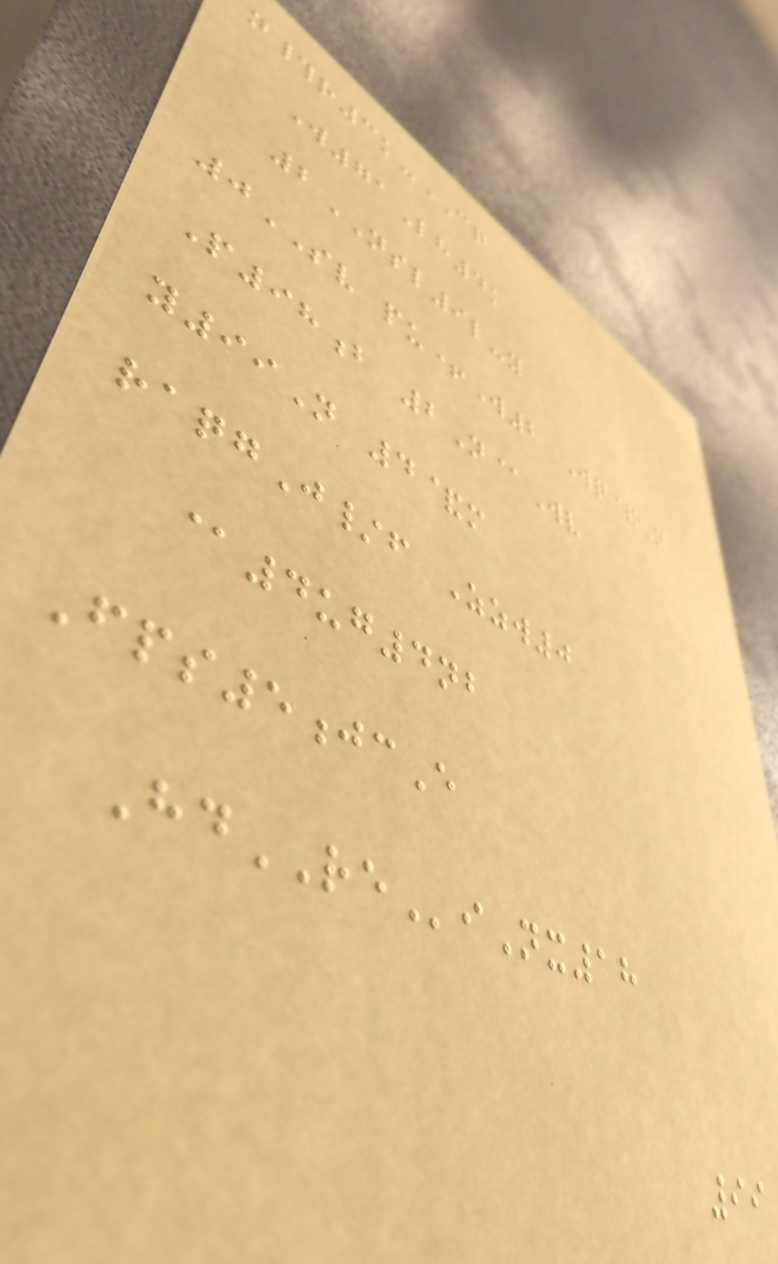n#r3k-CQ
W71Lh4k
2NSL9l-y
0SV pu+W2 Wq&N
P98b 2N@Wv
y99N 4&m
raqgJ/f Zzw0
@4ug4nb
Fps5jcE
HdREiNx18
99
